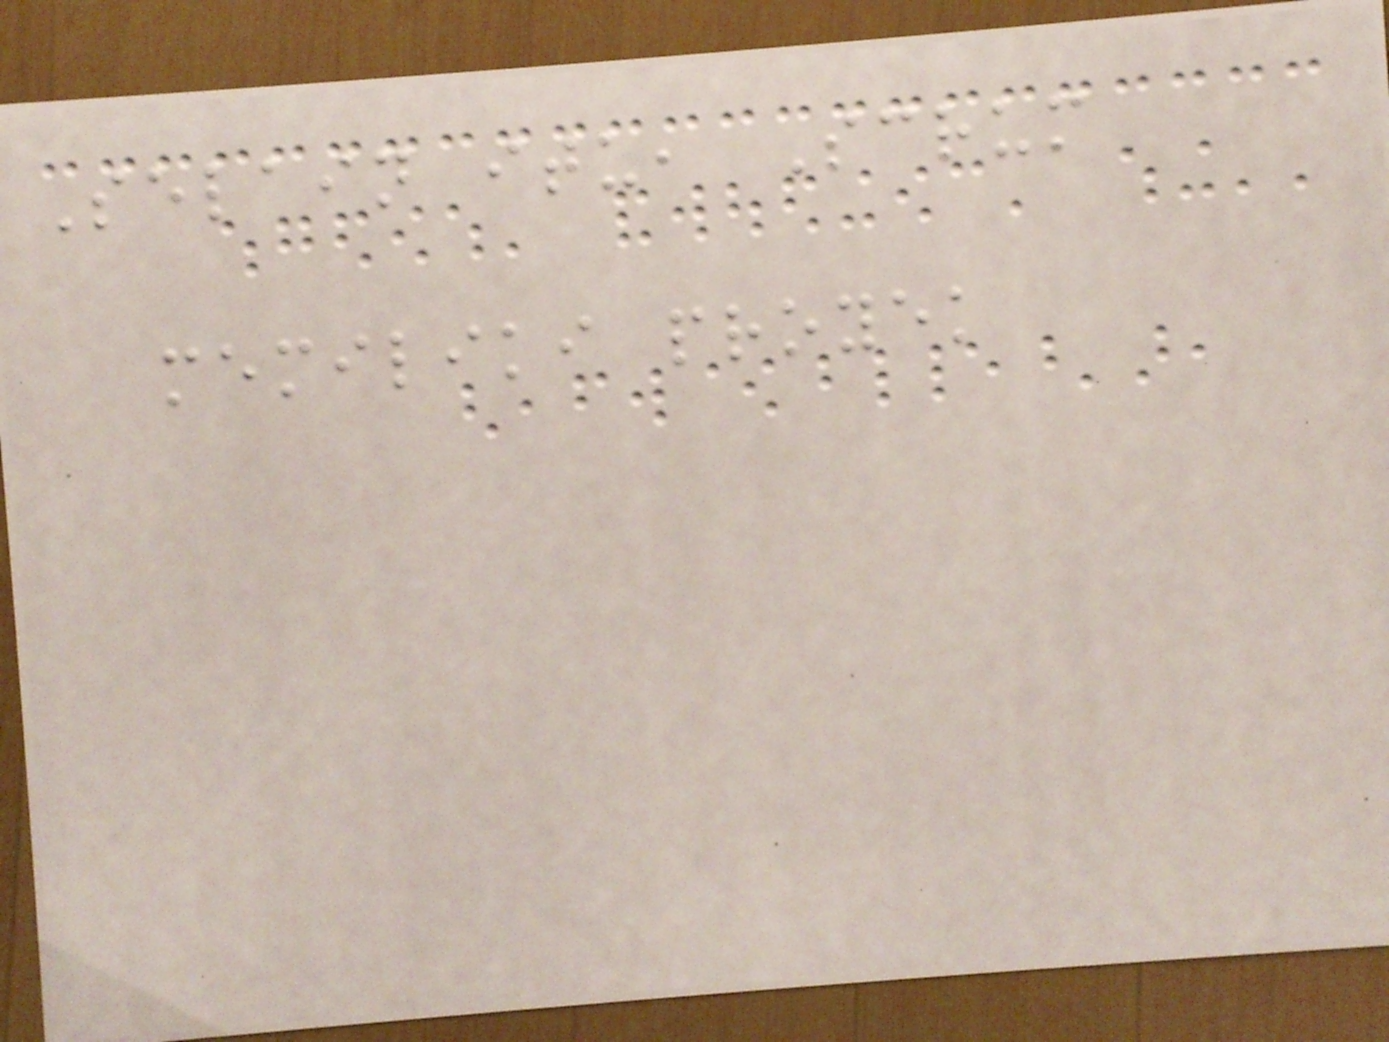Selain itu, Scrum
memiliki proyek
